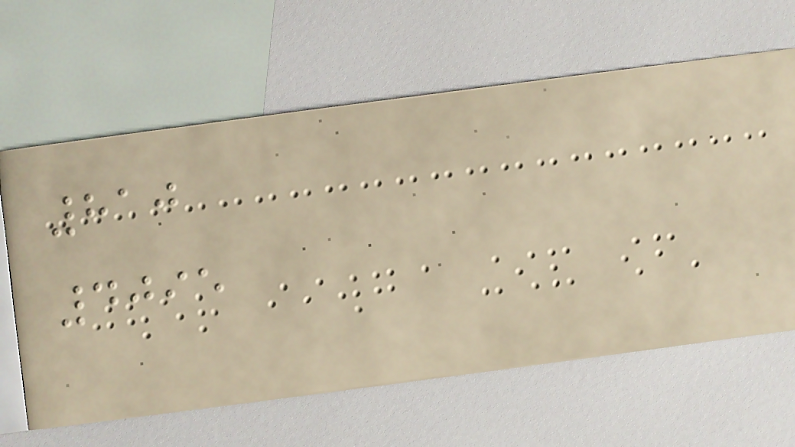810
4095
